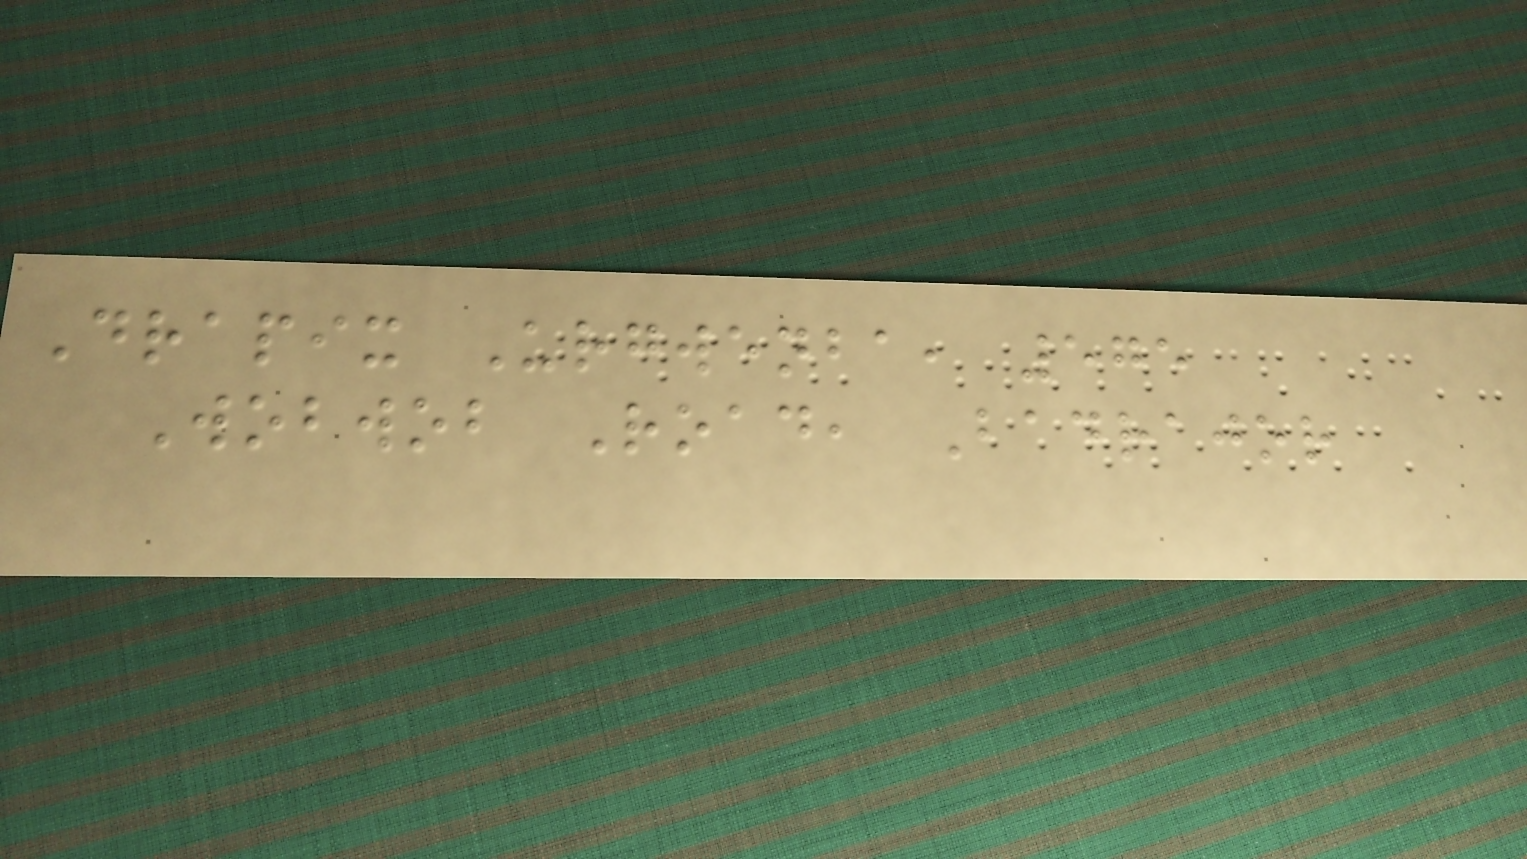Drapix Urgwenba, 575
Wobwob Road, Badrajor
